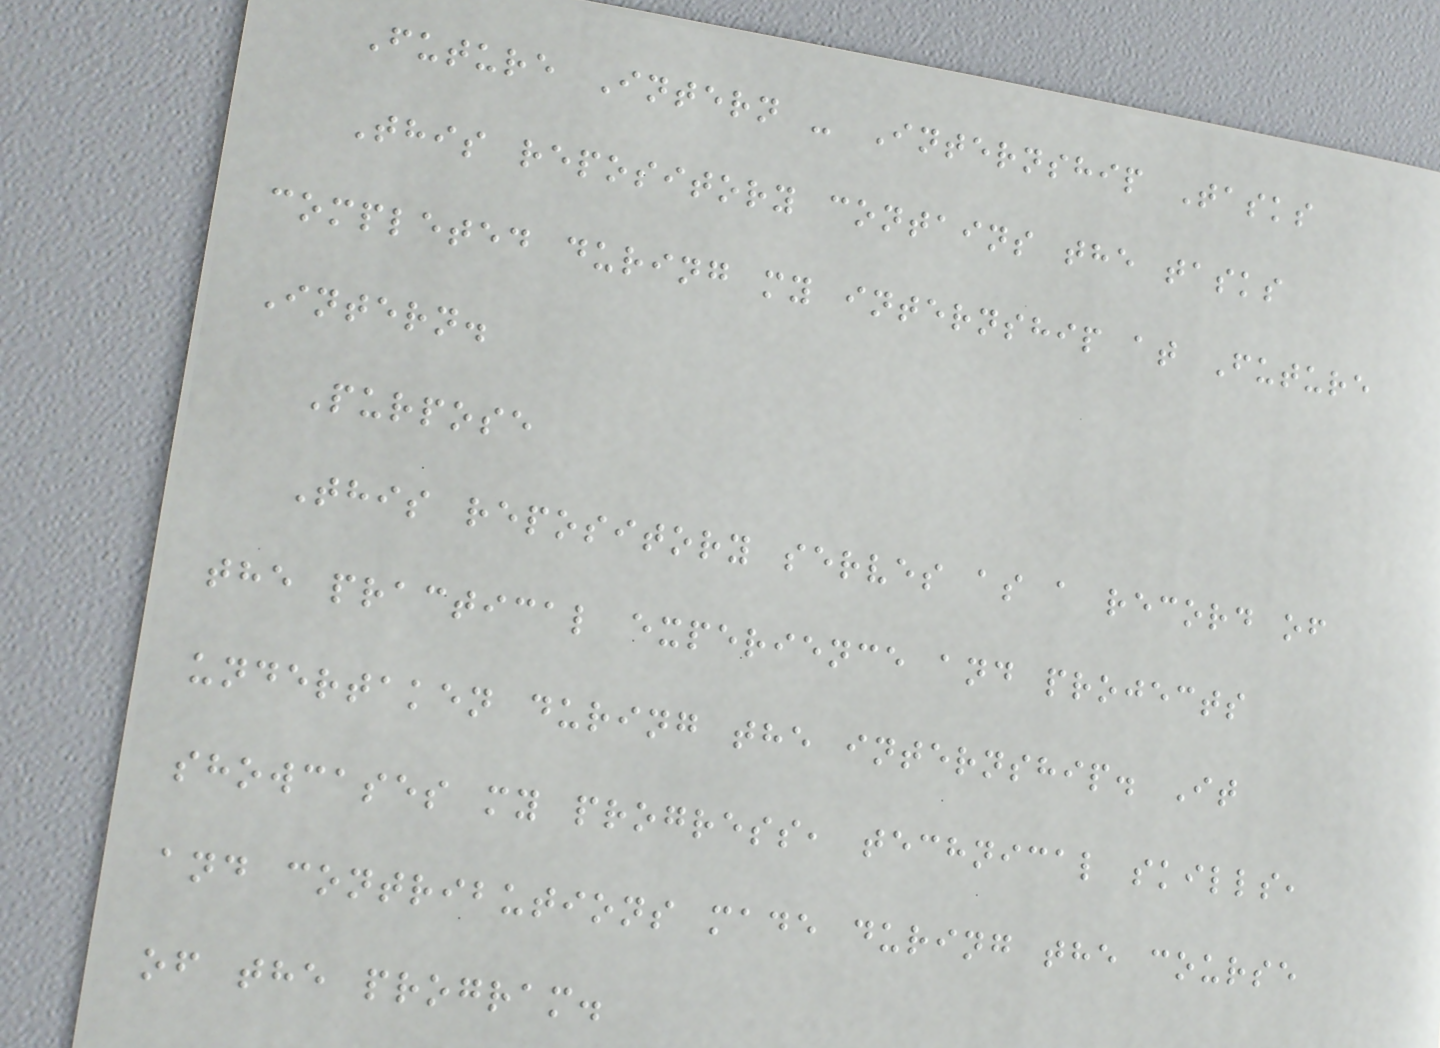Future Intern - Internship Tasks
This repository contains the tasks
completed during my internship at Future
Intern.
Purpose
This repository serves as a record of
the practical experience and projects
undertaken during the internship. It
showcases my progress, technical skills,
and contributions made during the course
of the program.
